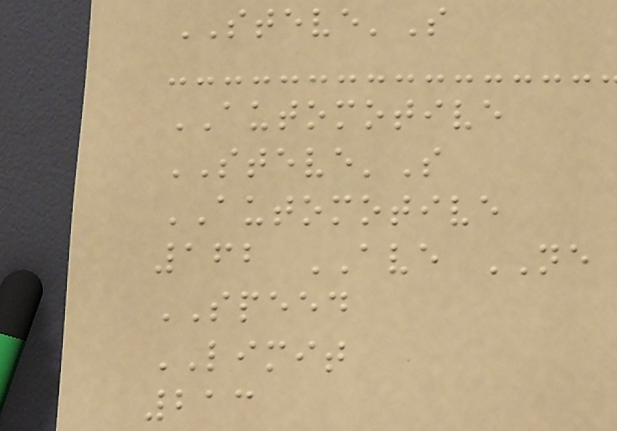STEVE'S
AUTOMOTIVE
STEVE'S
AUTOMOTIVE
162 AVE NE
SPEED
LIMIT
213
